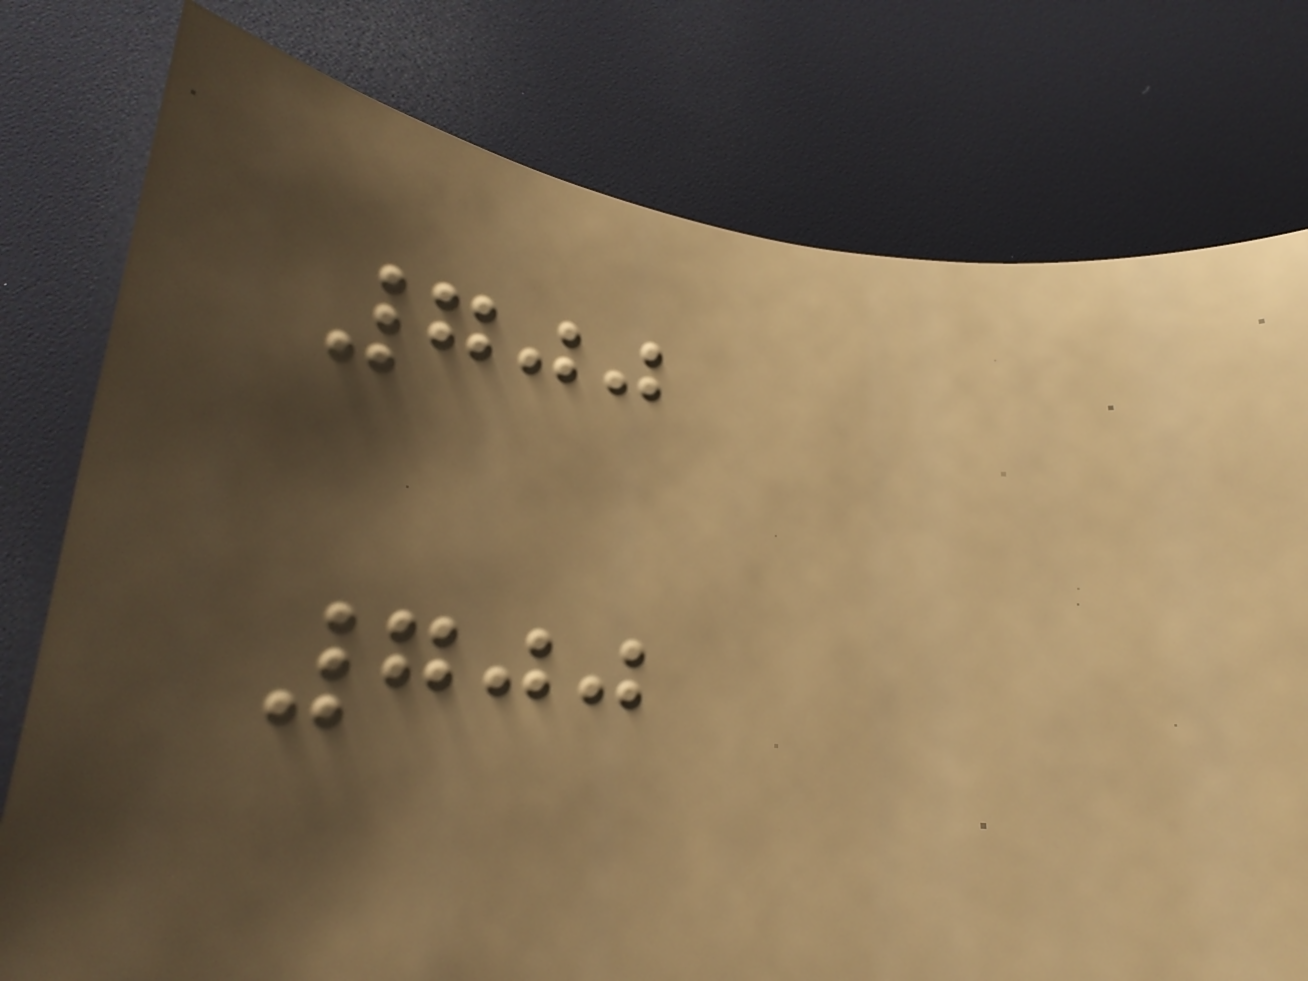700
700
